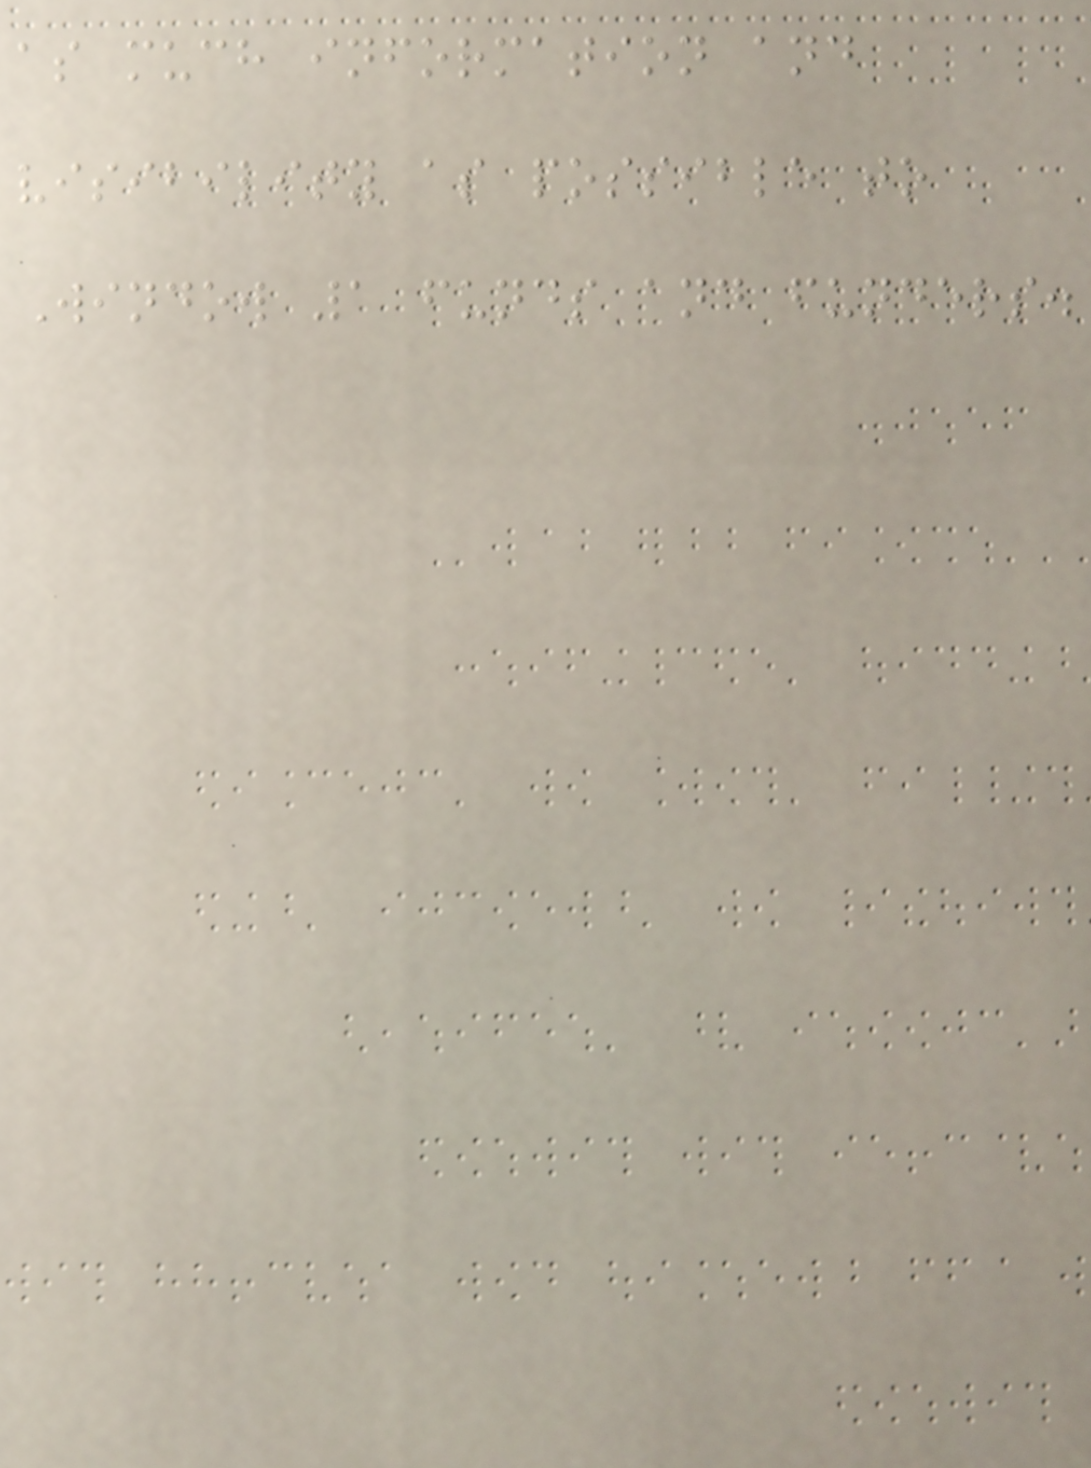as much information and
visibility as possible to
Window 1 funds and funders.
